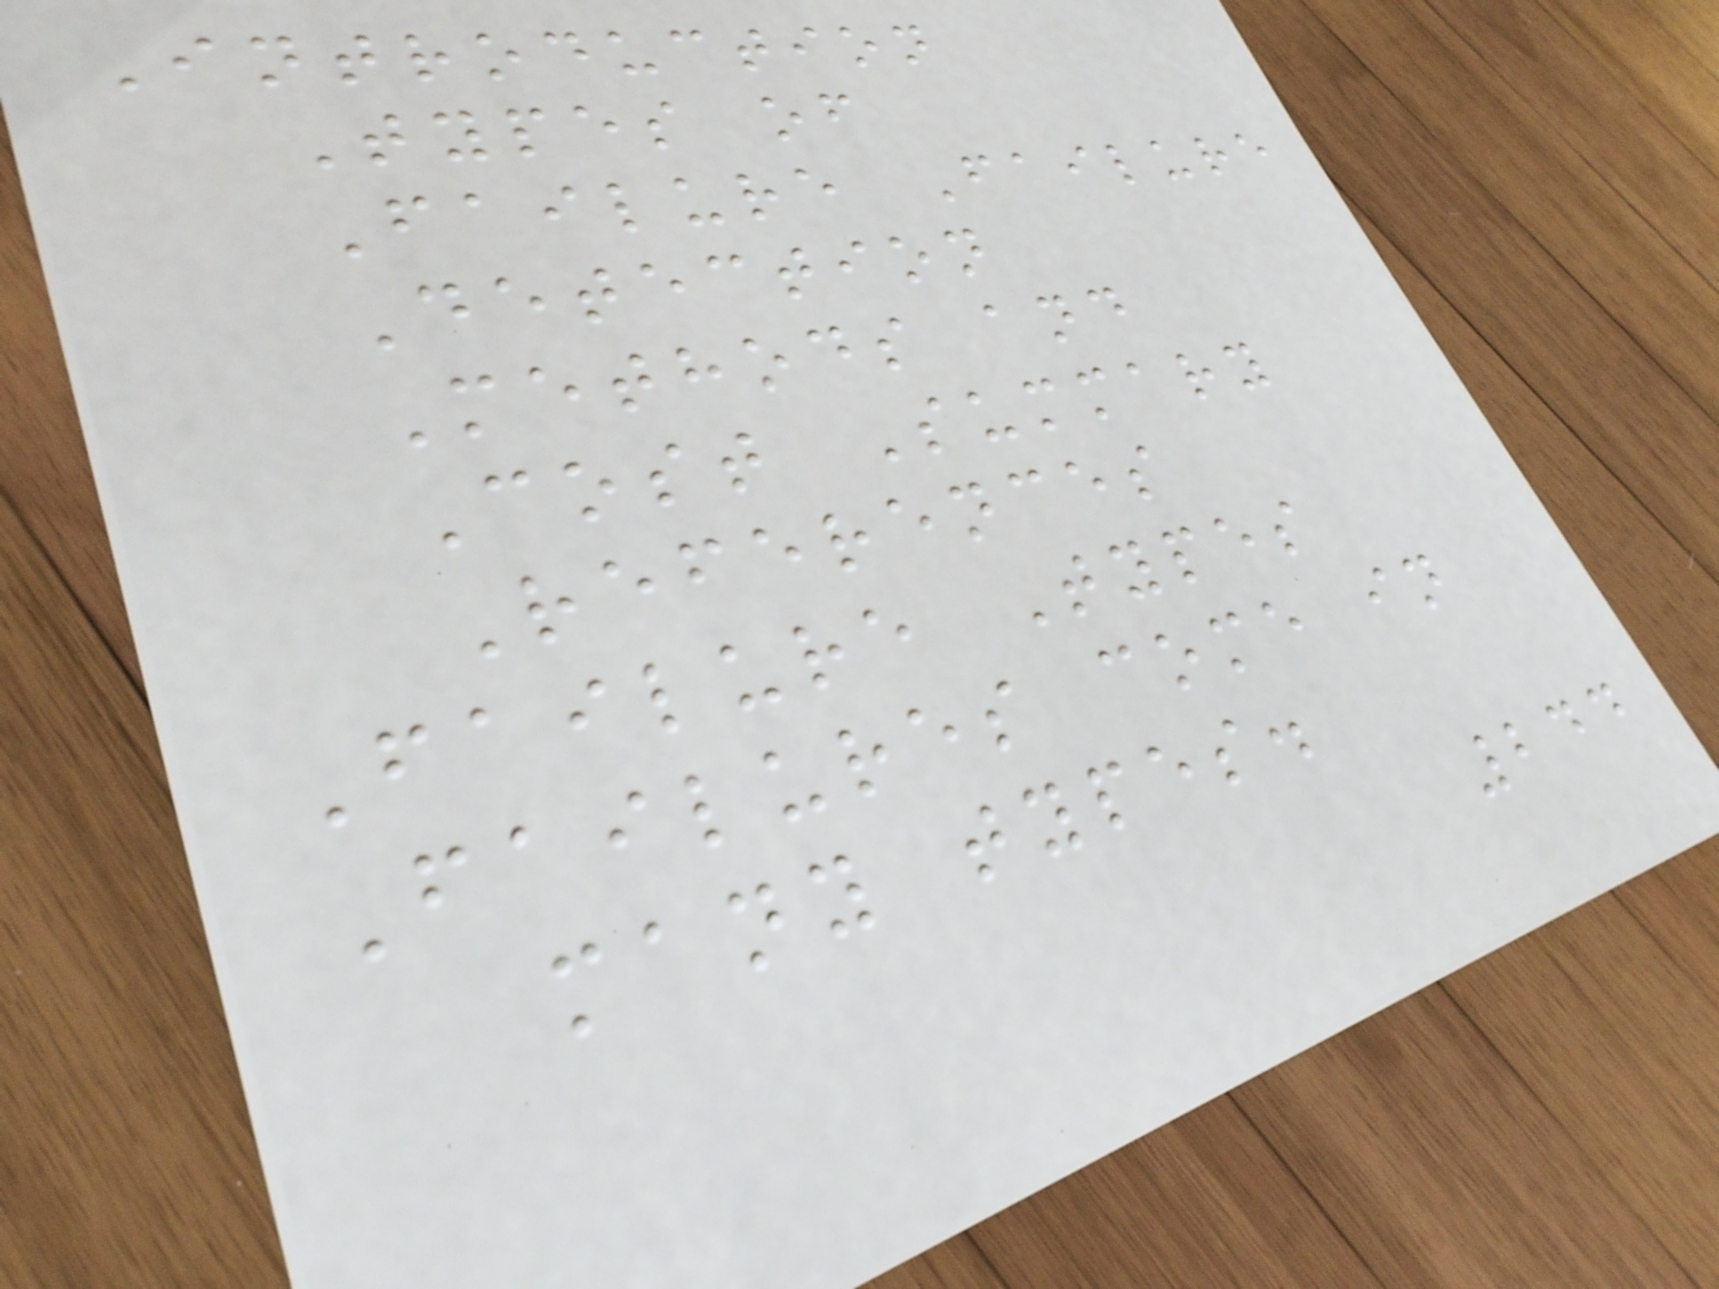Introduction
Types of
Failure Failure
Detection
Methods and
Cost Summary
References
Failure Types
Failures come in
many types.
244
